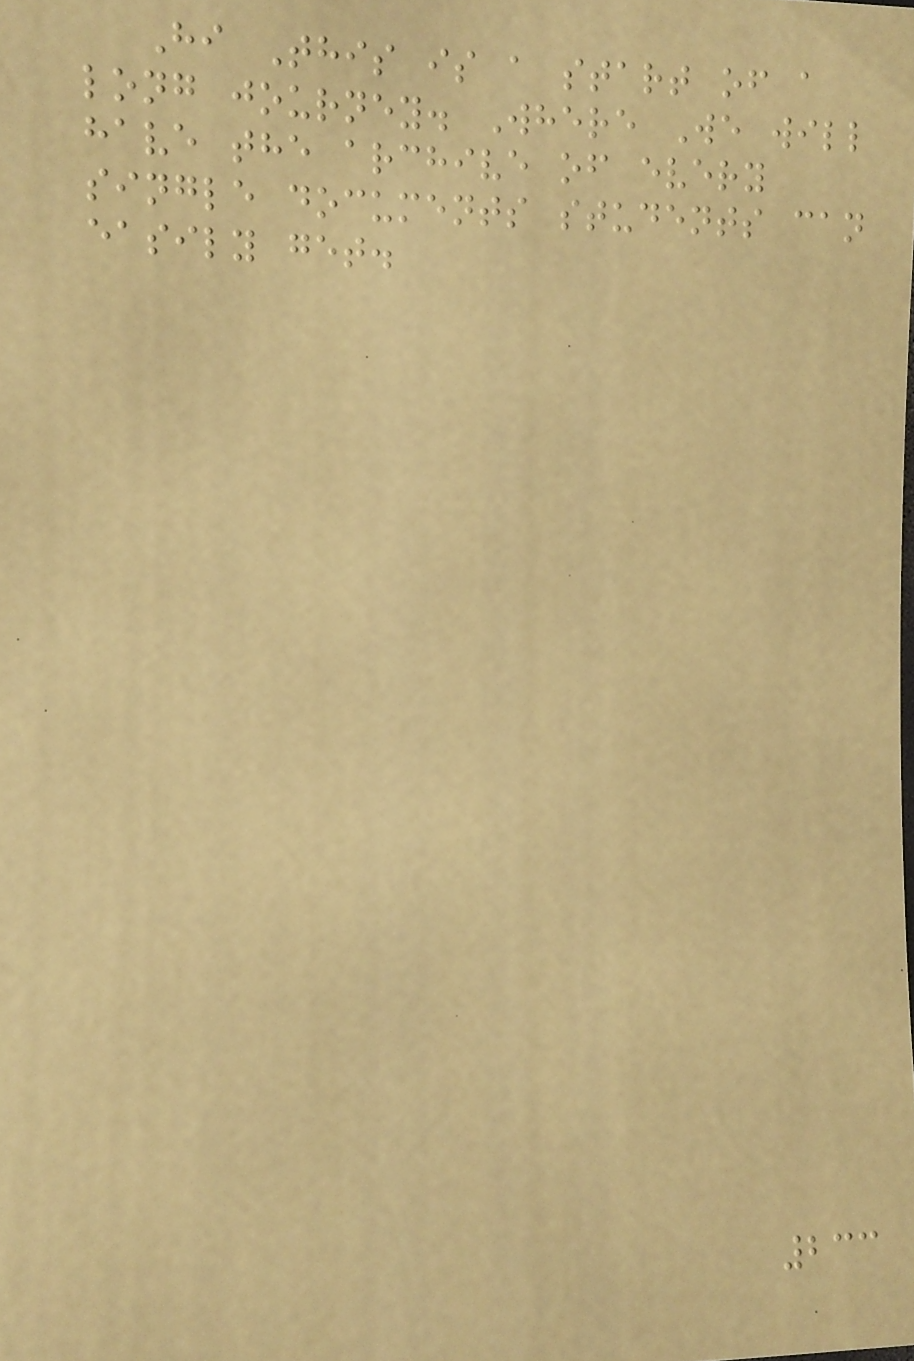Hi This is a start of a
long journey. Where We will
have the archive of every
single documents students can
easily get.
233
